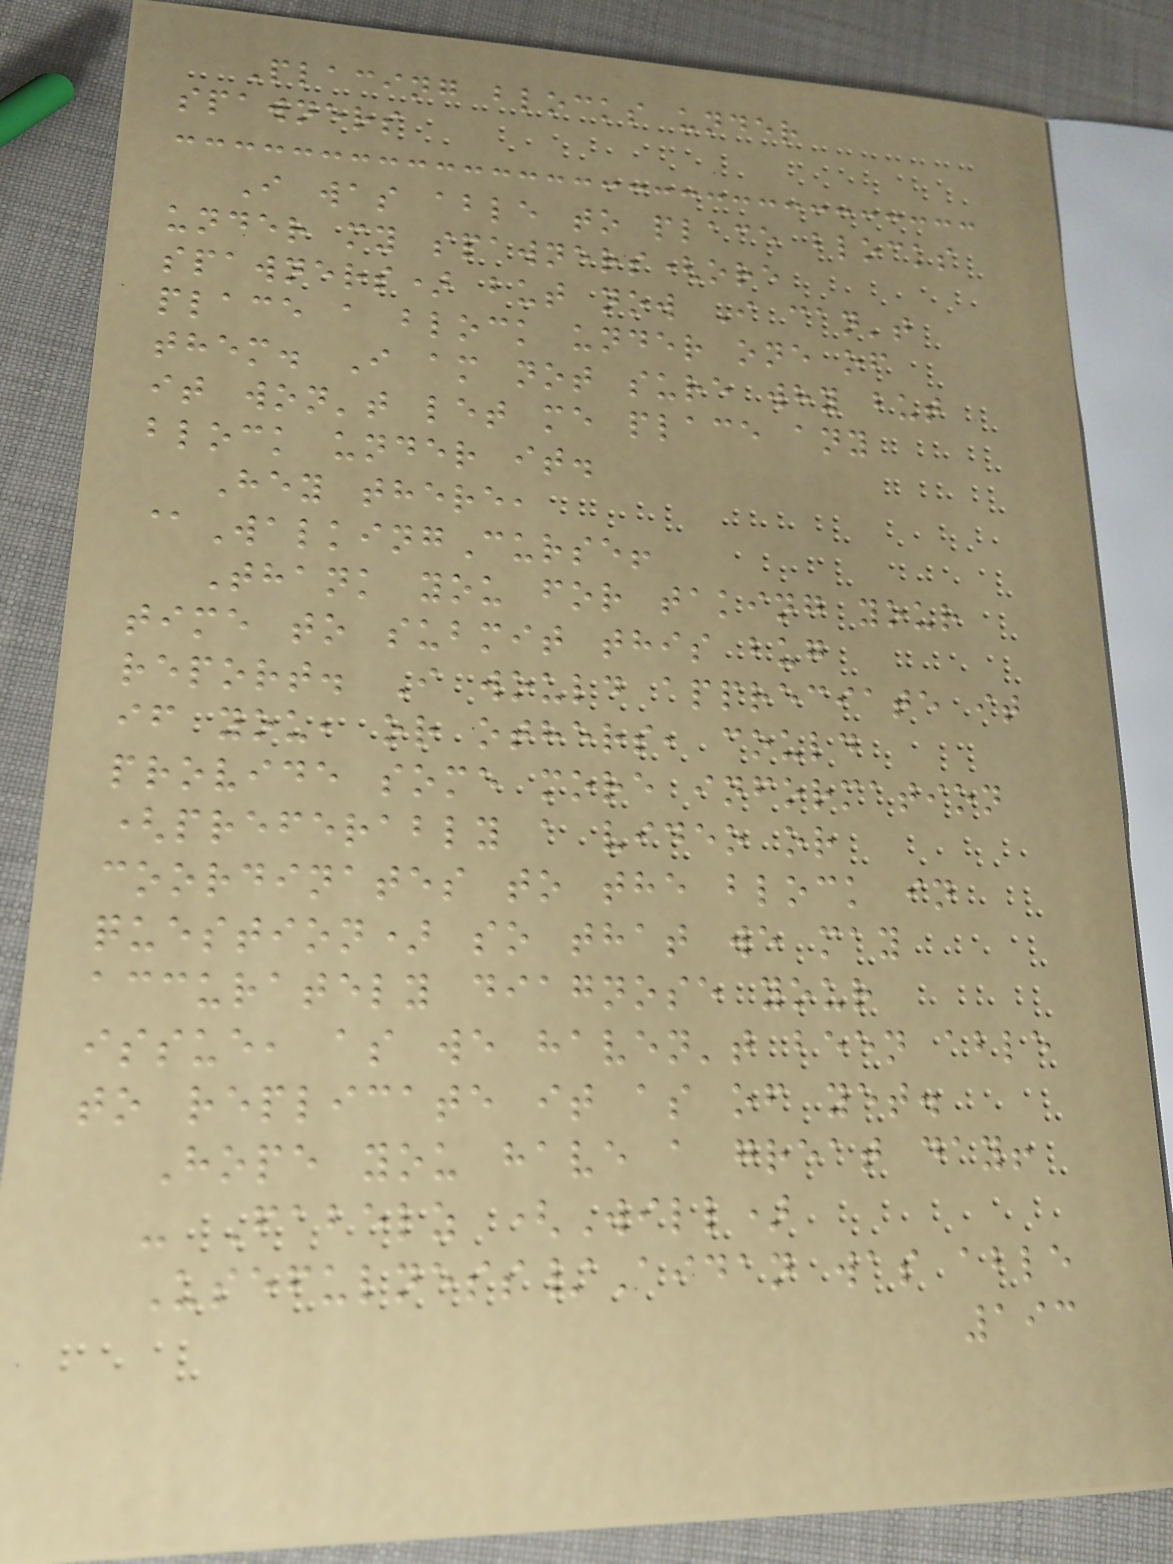Placing blocks under
spawners
I was able to place blocks
under my spawners(ore
spawners) but now I can't
place a block under one of
them. I am not sure why but
it won't let me place any
block under it.
Hey there,
@WalkingCurse!
Thank you for taking your
time to submit this bug
report. I would appreciate it
if you, or others, could
provide some more information
(preferably a video or
coordinates to the block in
question) so that we may
accurately diagnose your
issue, as we haven't been able
to replicate it as of yet.
Hope you have a great day!
- Fabelz (Will)
Usefulness/Aidan was able
193
